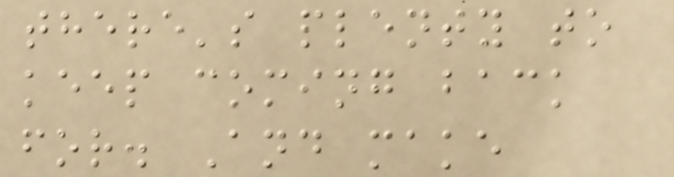there's plenty to
keep coming back
for. And make
